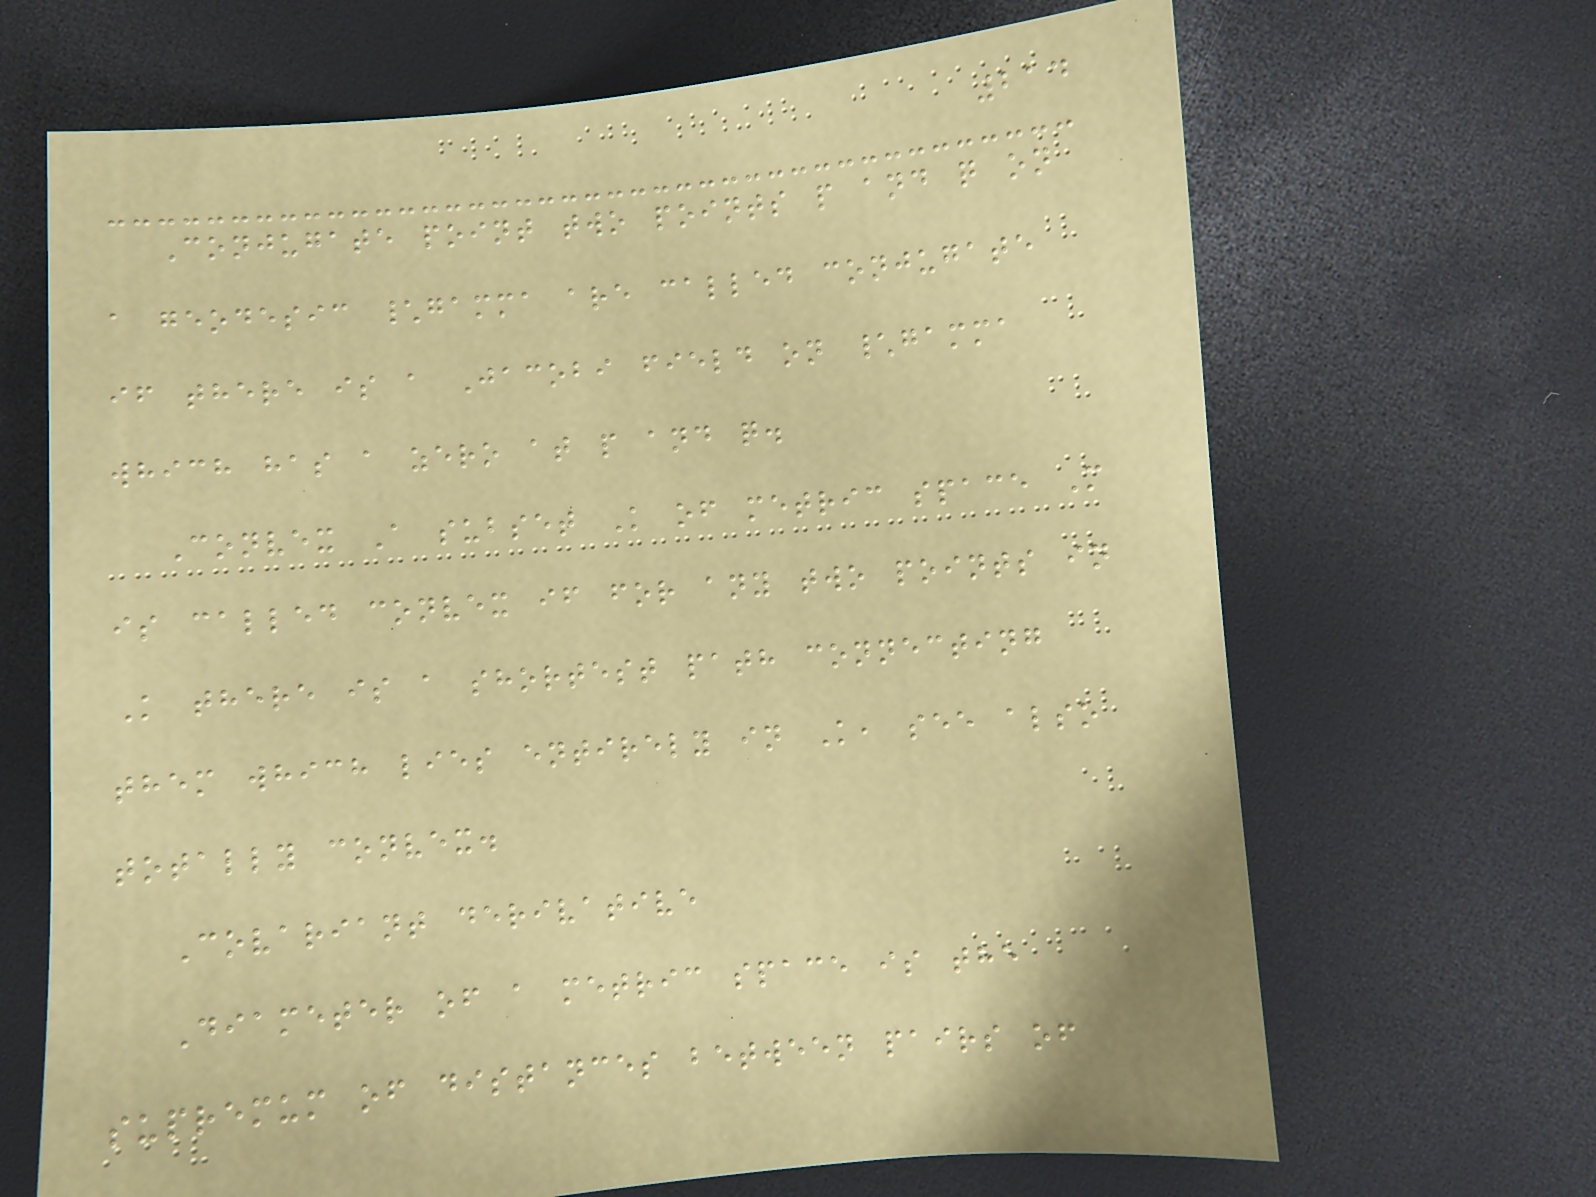214
Conjugate point two points p and q on
a geodesic \gamma are called conjugate
if there is a Jacobi field on \gamma
which has a zero at p and q.
Convex A subset K of metric space M
is called convex if for any two points in
K there is a shortest path connecting
them which lies entirely in K, see also
totally convex.
Covariant derivative
Diameter of a metric space is the
supremum of distances between pairs of
